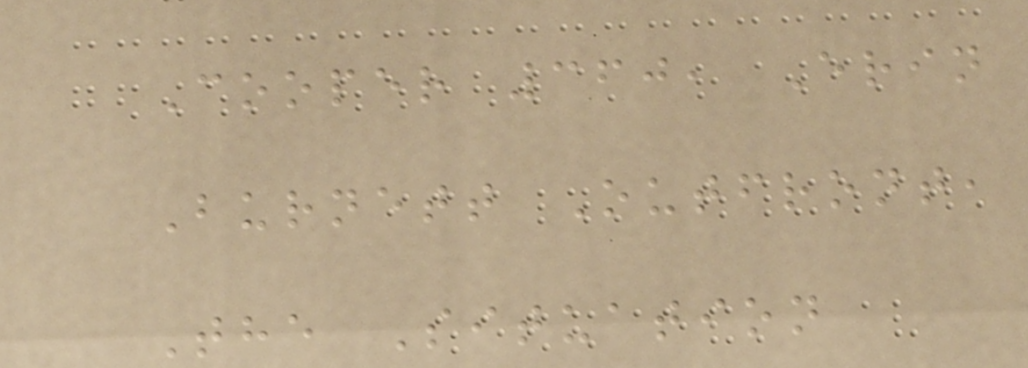Cooper 360, Erin
Burnett Outfront,
The Situation
